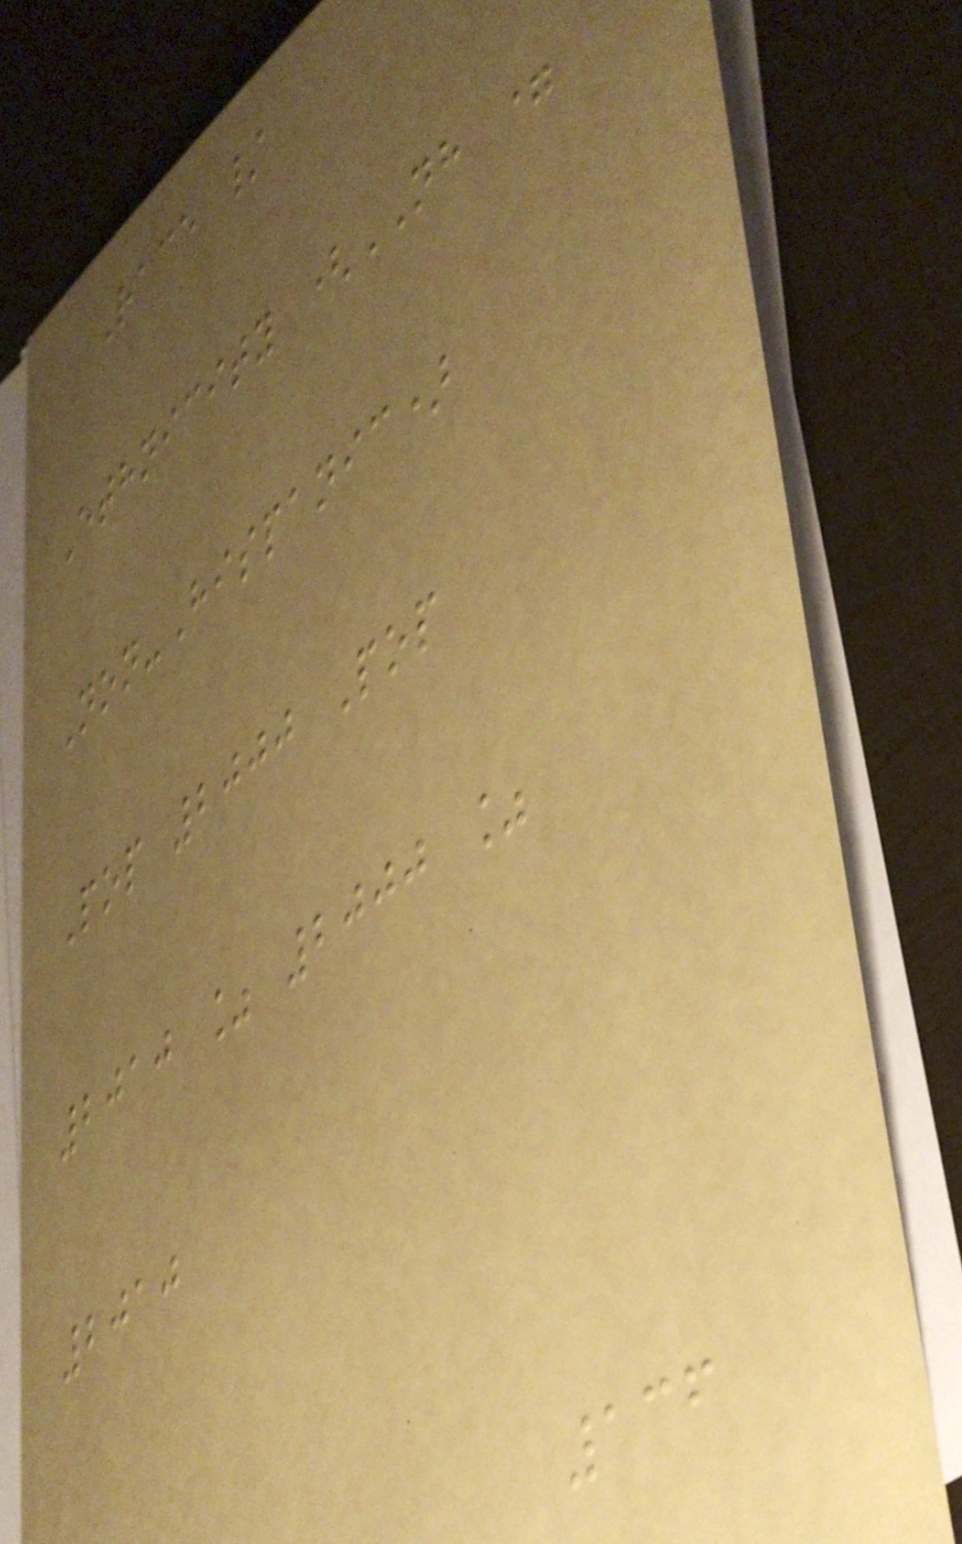Race /
Ethnicity (NH =
Non-Hispanic)
Pop 2000 Pop
2010 % 2000 %
2010
136
